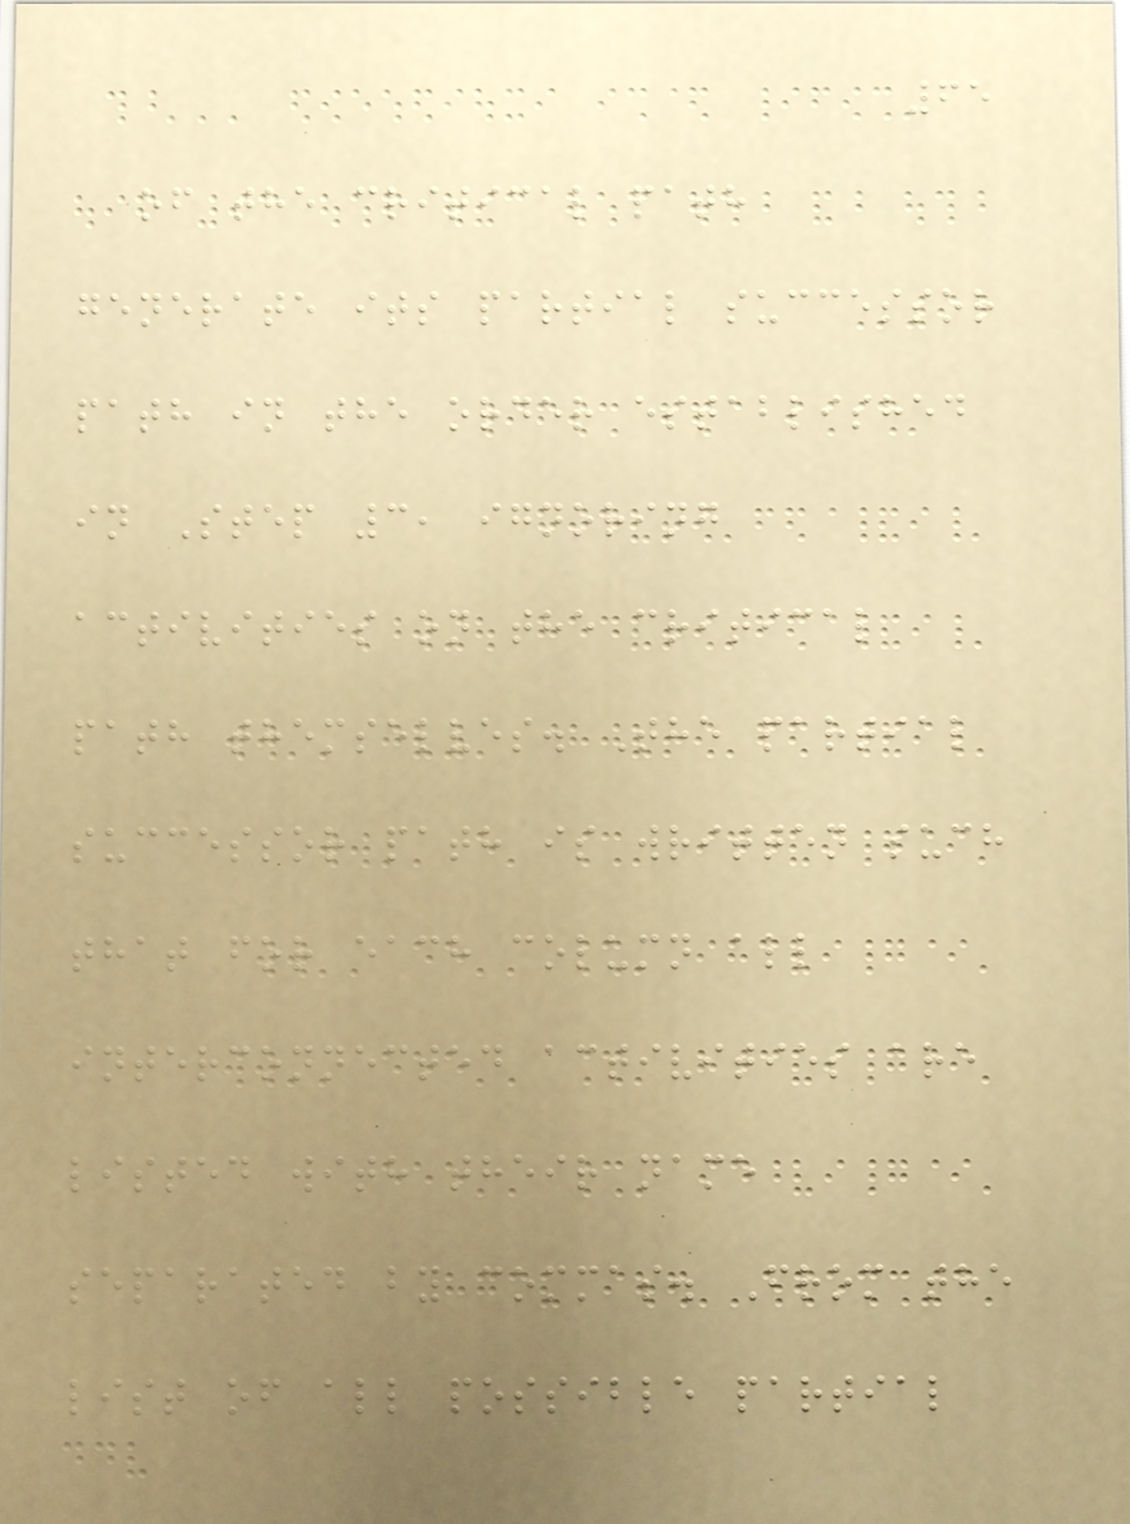65
of the critical path
generate its partial successor
path in the order established
in Step 3, ignoring
activities on the critical
path themselves. The partial
successor path is written such
that for each column all
interconnected activities are
listed with their name
separated by commas. From the
list of all possible partial
